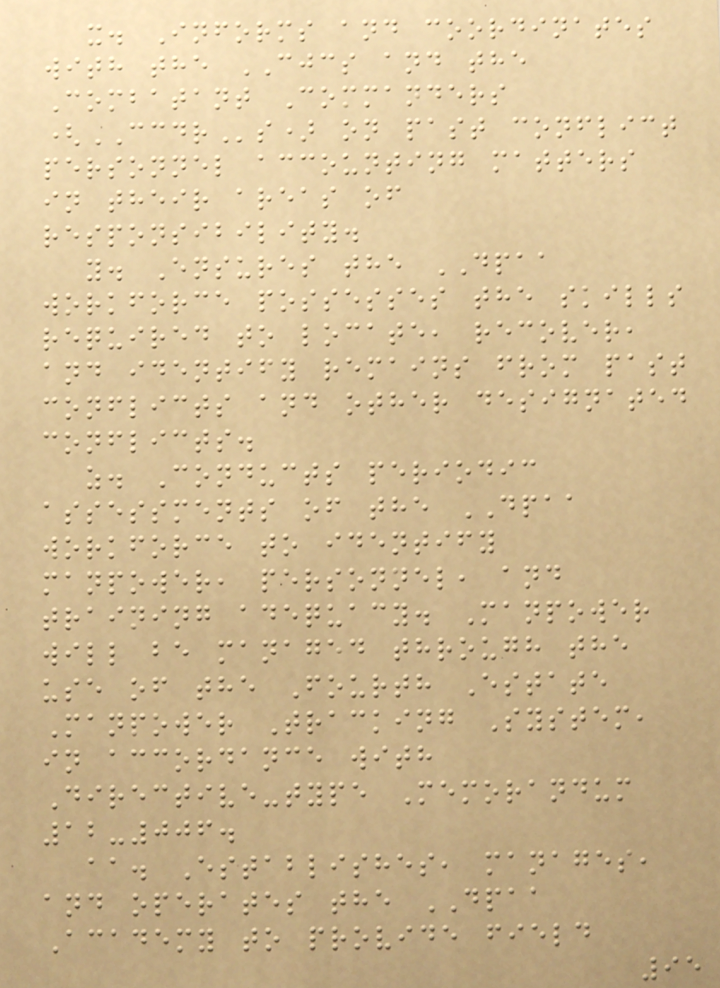x. Informs and coordinates
with the CJCS and the
Combatant Commanders
(CCDRs) on past conflict
personnel accounting matters
in their areas of
responsibility.
y. Ensures the DPAA
workforce possesses the skills
required to locate, recover,
and identify remains from past
conflicts and other designated
conflicts.
z. Conducts periodic
assessments of the DPAA
workforce to identify
manpower, personnel, and
training adequacy. Manpower
will be managed through the
use of the Fourth Estate
Manpower Tracking System,
in accordance with
Directive-type Memorandum
12-006.
aa. Establishes, manages,
and operates the DPAA
Academy to provide field
95
